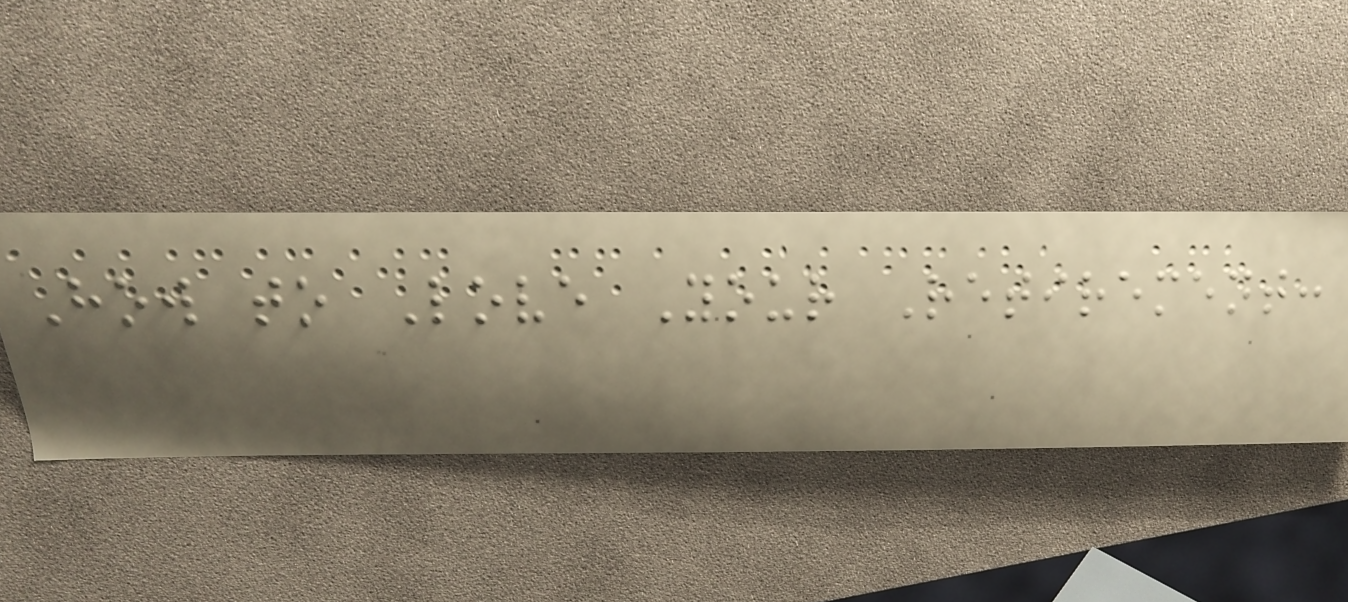How to Love Your Retirement:
